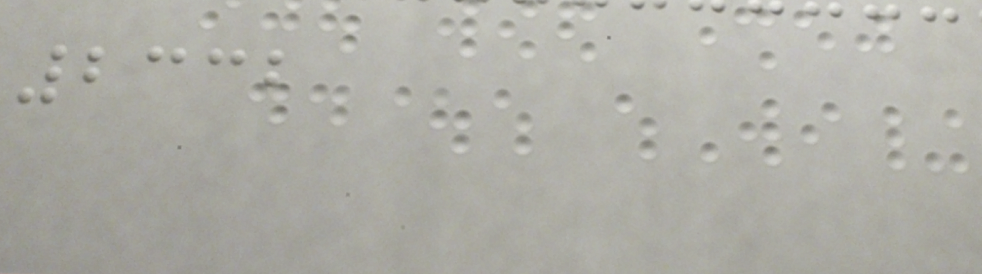2332
